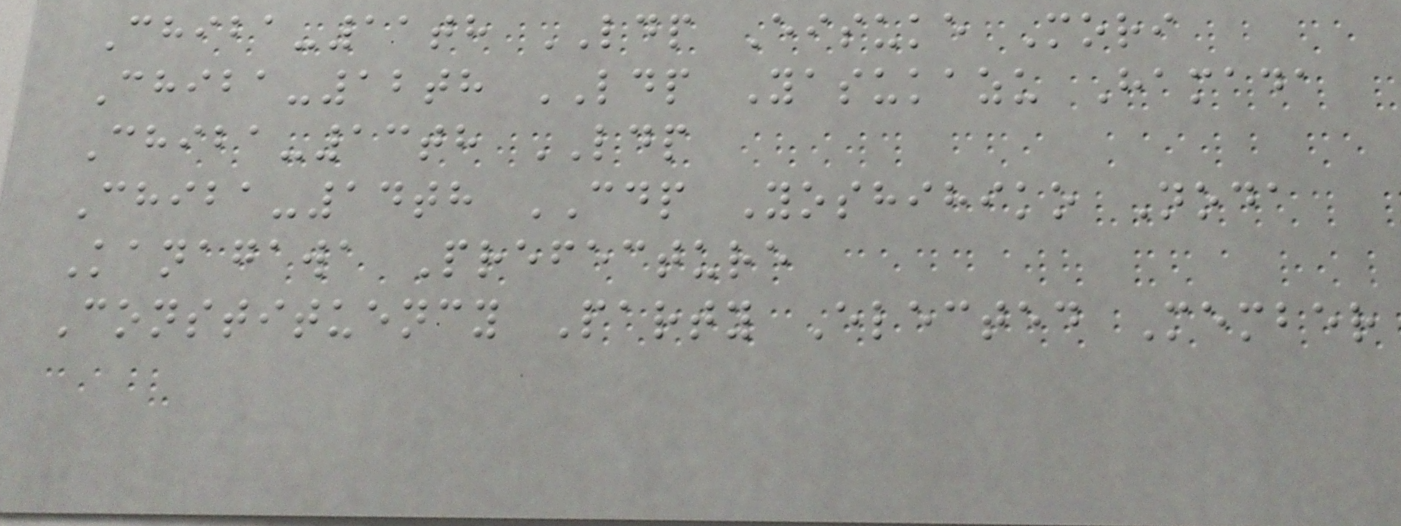Chiba-11th LDP Eisuke Mori
Chiba-12th LDP Yasukazu Hamada
Chiba-13th LDP
Chiba-14th CDP Yoshihiko Noda
Kanagawa Prefecture
Constituency Party Elected Member
